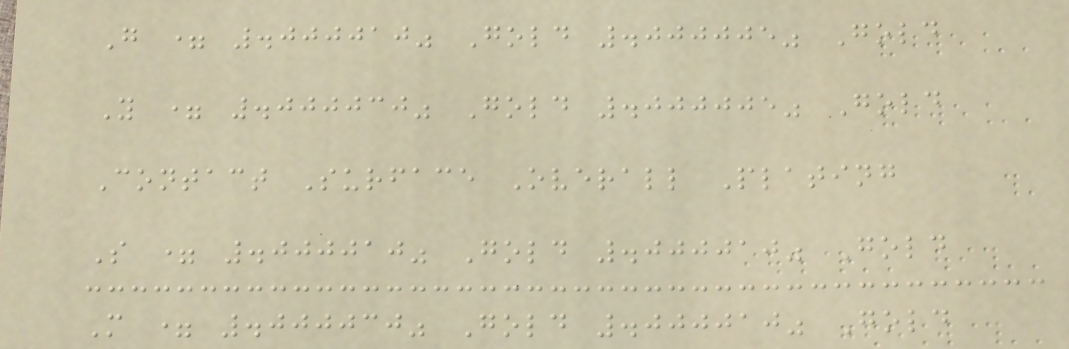G = .000010" Gold .000005" Gold
Y = .000030" Gold .000005" Gold
Contact Surface Overall Plating
S = .000010" Gold .000010" Gold
M = .000030" Gold .000010" Gold
